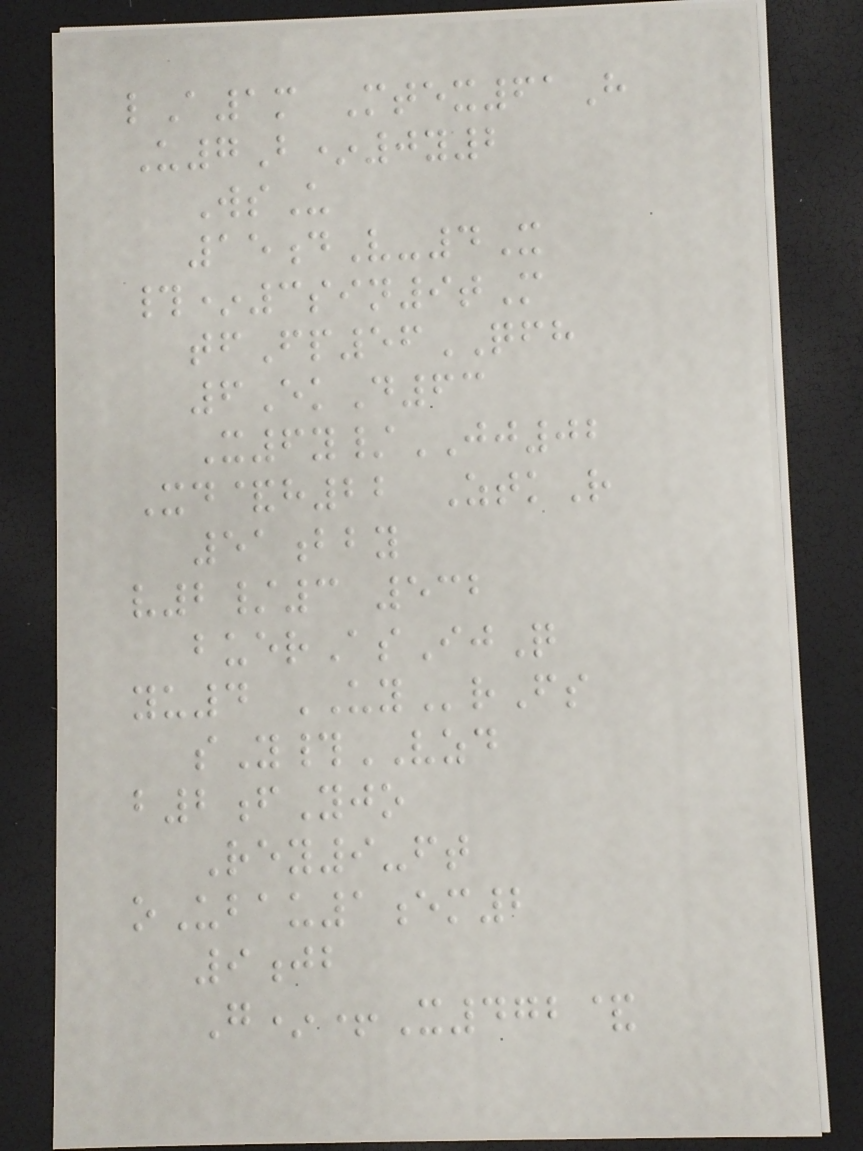lA1m Mtex61H
U7B*0y2
WsU
15dV-4X
#*3sin9tM
tfFp56QFH
6EkD63
X6y/JJ02
Xd&h22 ZtkR
51bby
v2/3 532
buerAsIjQ
yu4 UYrFs
sY#VZD
b2fYjo
Rey9-ft
oUbau1em2
9jb
G*+X472&
